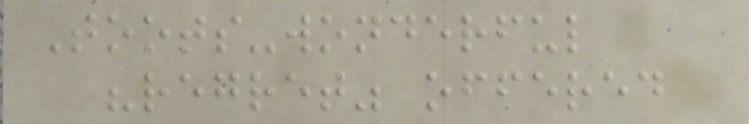Toots-wonderful
"regret" offered
